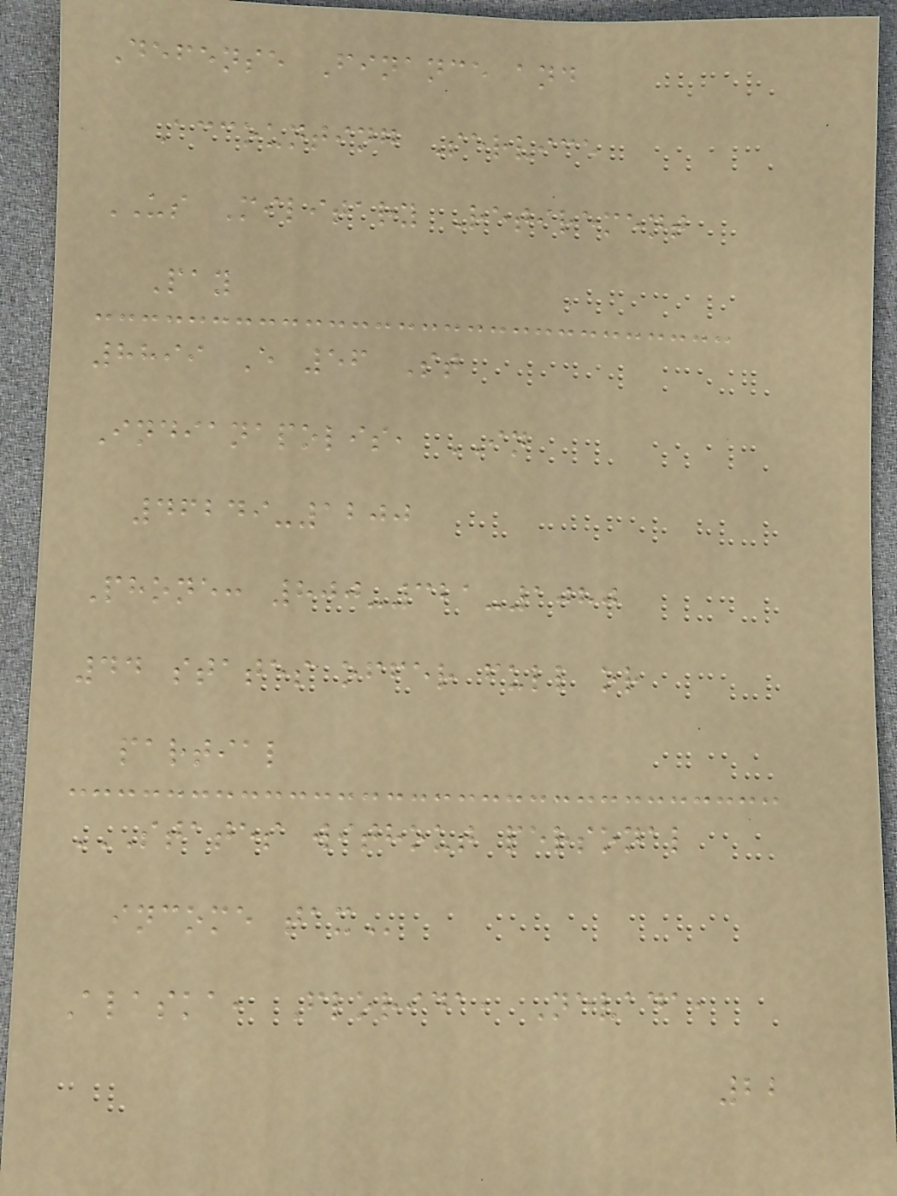Defense Finance and
Accounting Service
US Military Retirement
Pay
8899 E 56 St
Indianapolis, IN
46249-1200
Phone: 800-321-1080
44 states offer full or
partial
STATES WITHOUT PERSONAL
INCOME TAX
Alaska, Florida, Nevada,
22
